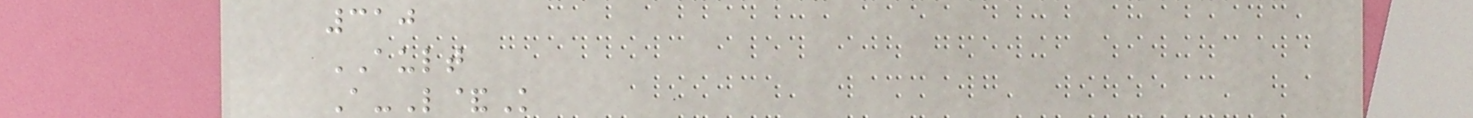310
AULT
A-L&K
